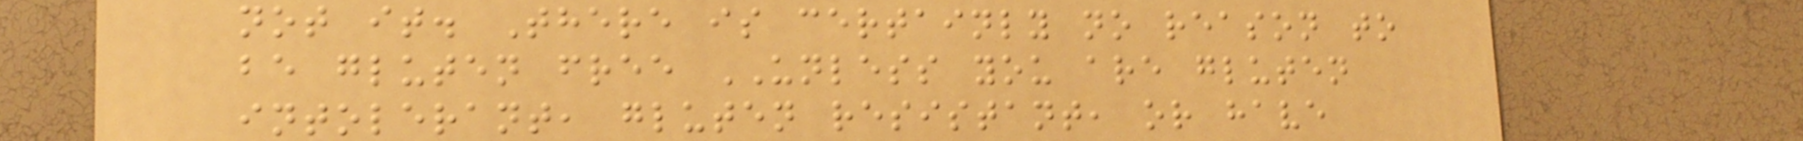not it. There is certainly no reason to
be gluten free UNLESS you are gluten
intolerant, gluten resistant, or have
